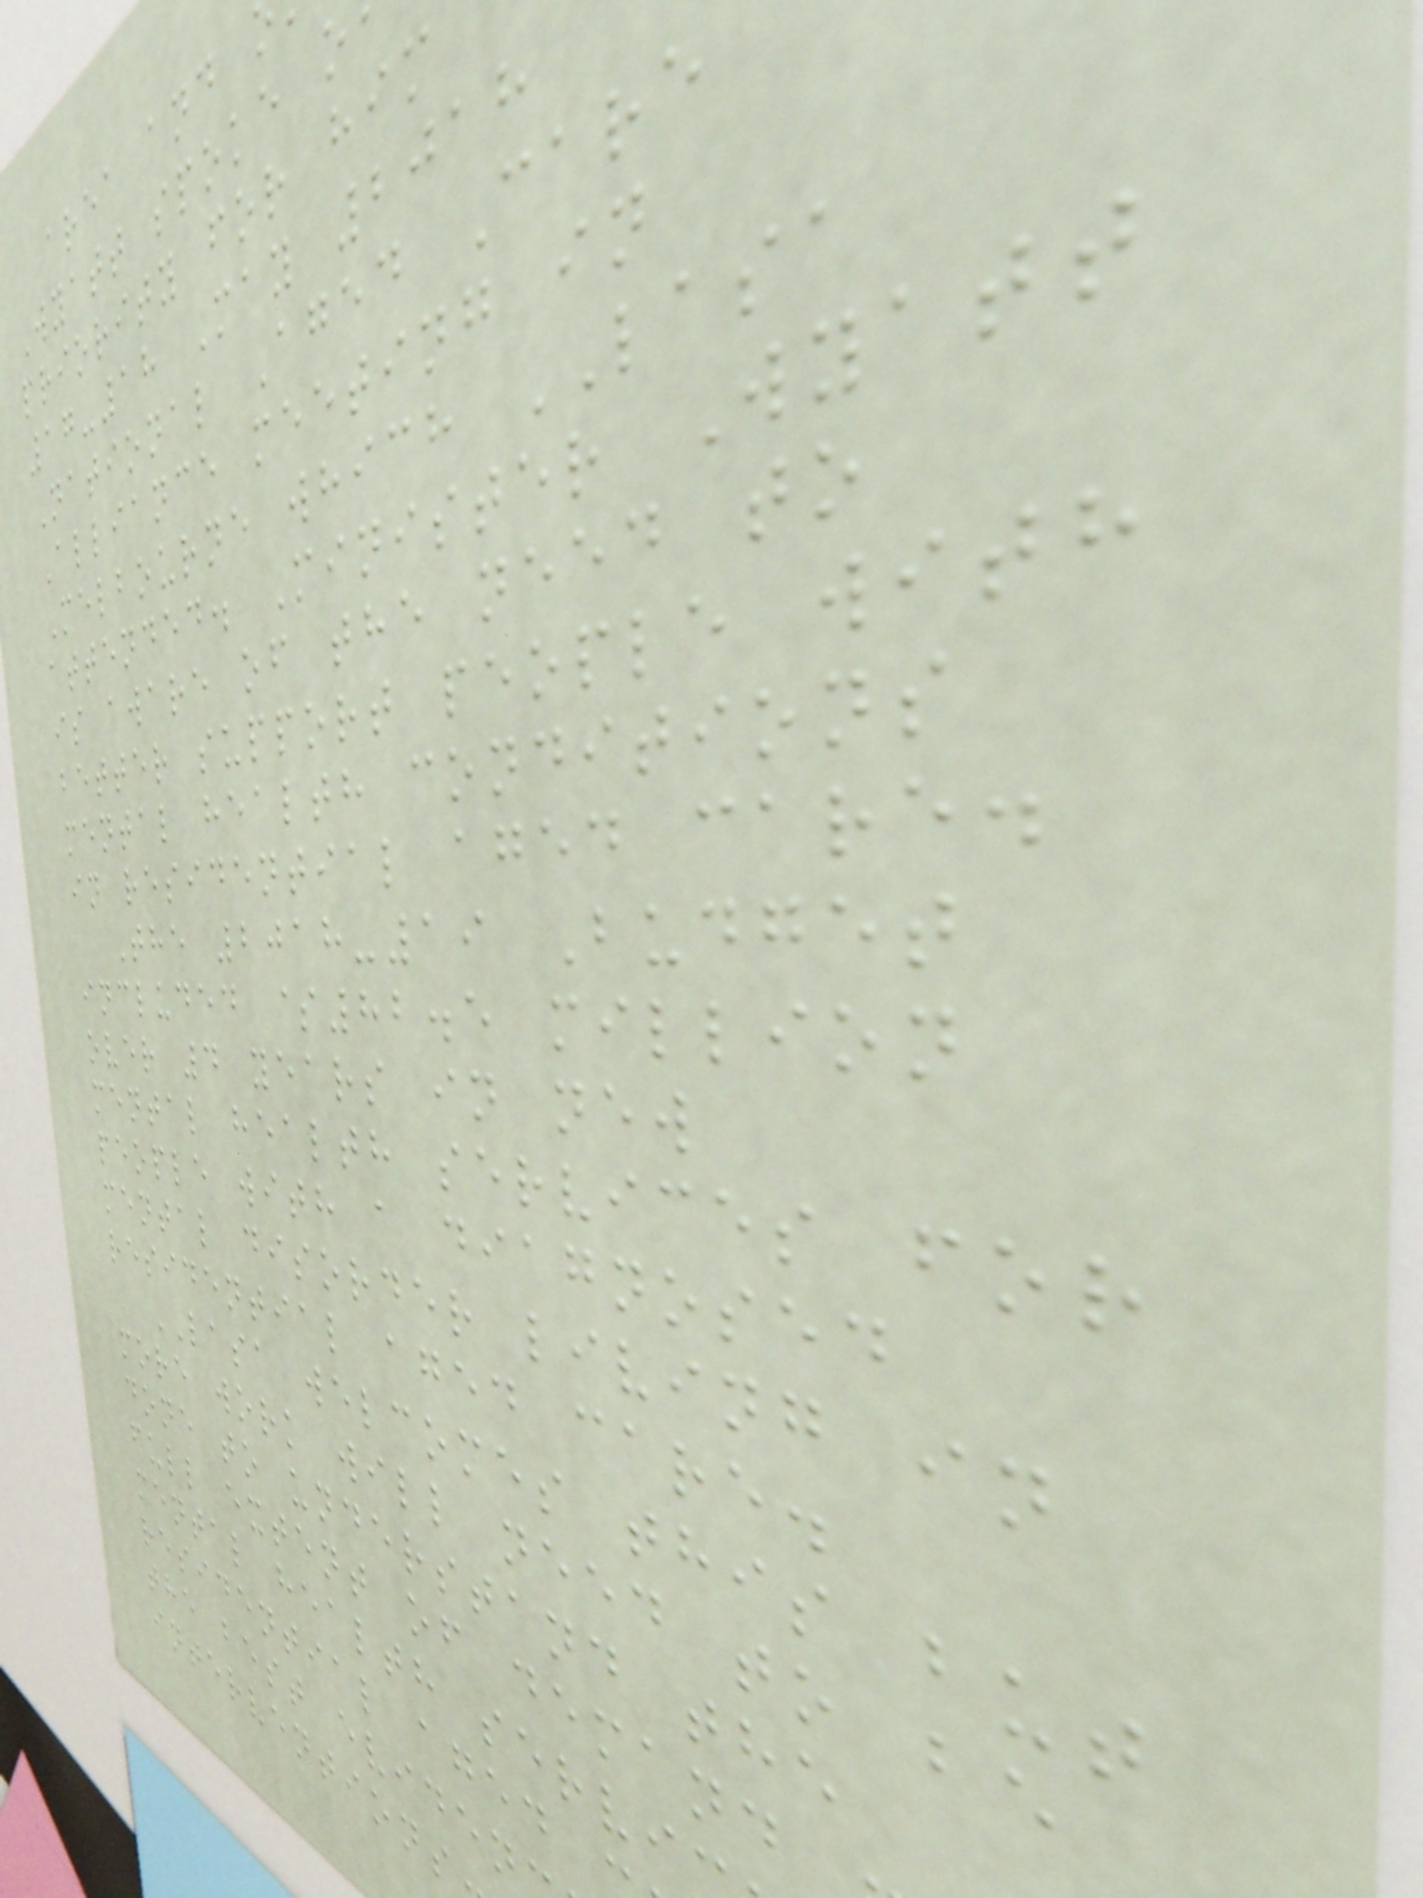area and
Wyatt spoke o
priority for him
17-18 May 2018
National Aged Care
Alliance meeting in
Melbourne which LASA
attended. Minister Wyatt
is aware of the need to
better support people with
mental health conditions
in residential aged care.
The 2018-19 Budget
included $82.5 million
over 4 years in new
mental health services for
people with a diagnosed
mental disorder living in
residential aged care.
LASA welcomes this but
more work will need to be
done to understand the
full extent of demand
mental health servi
residential aged
the best eviden
interventions
